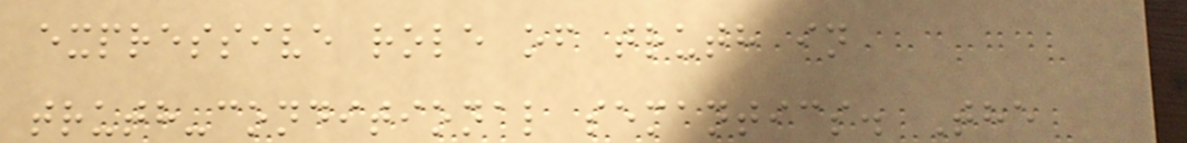expressive role of truth in
truth-conditional semantics. The
